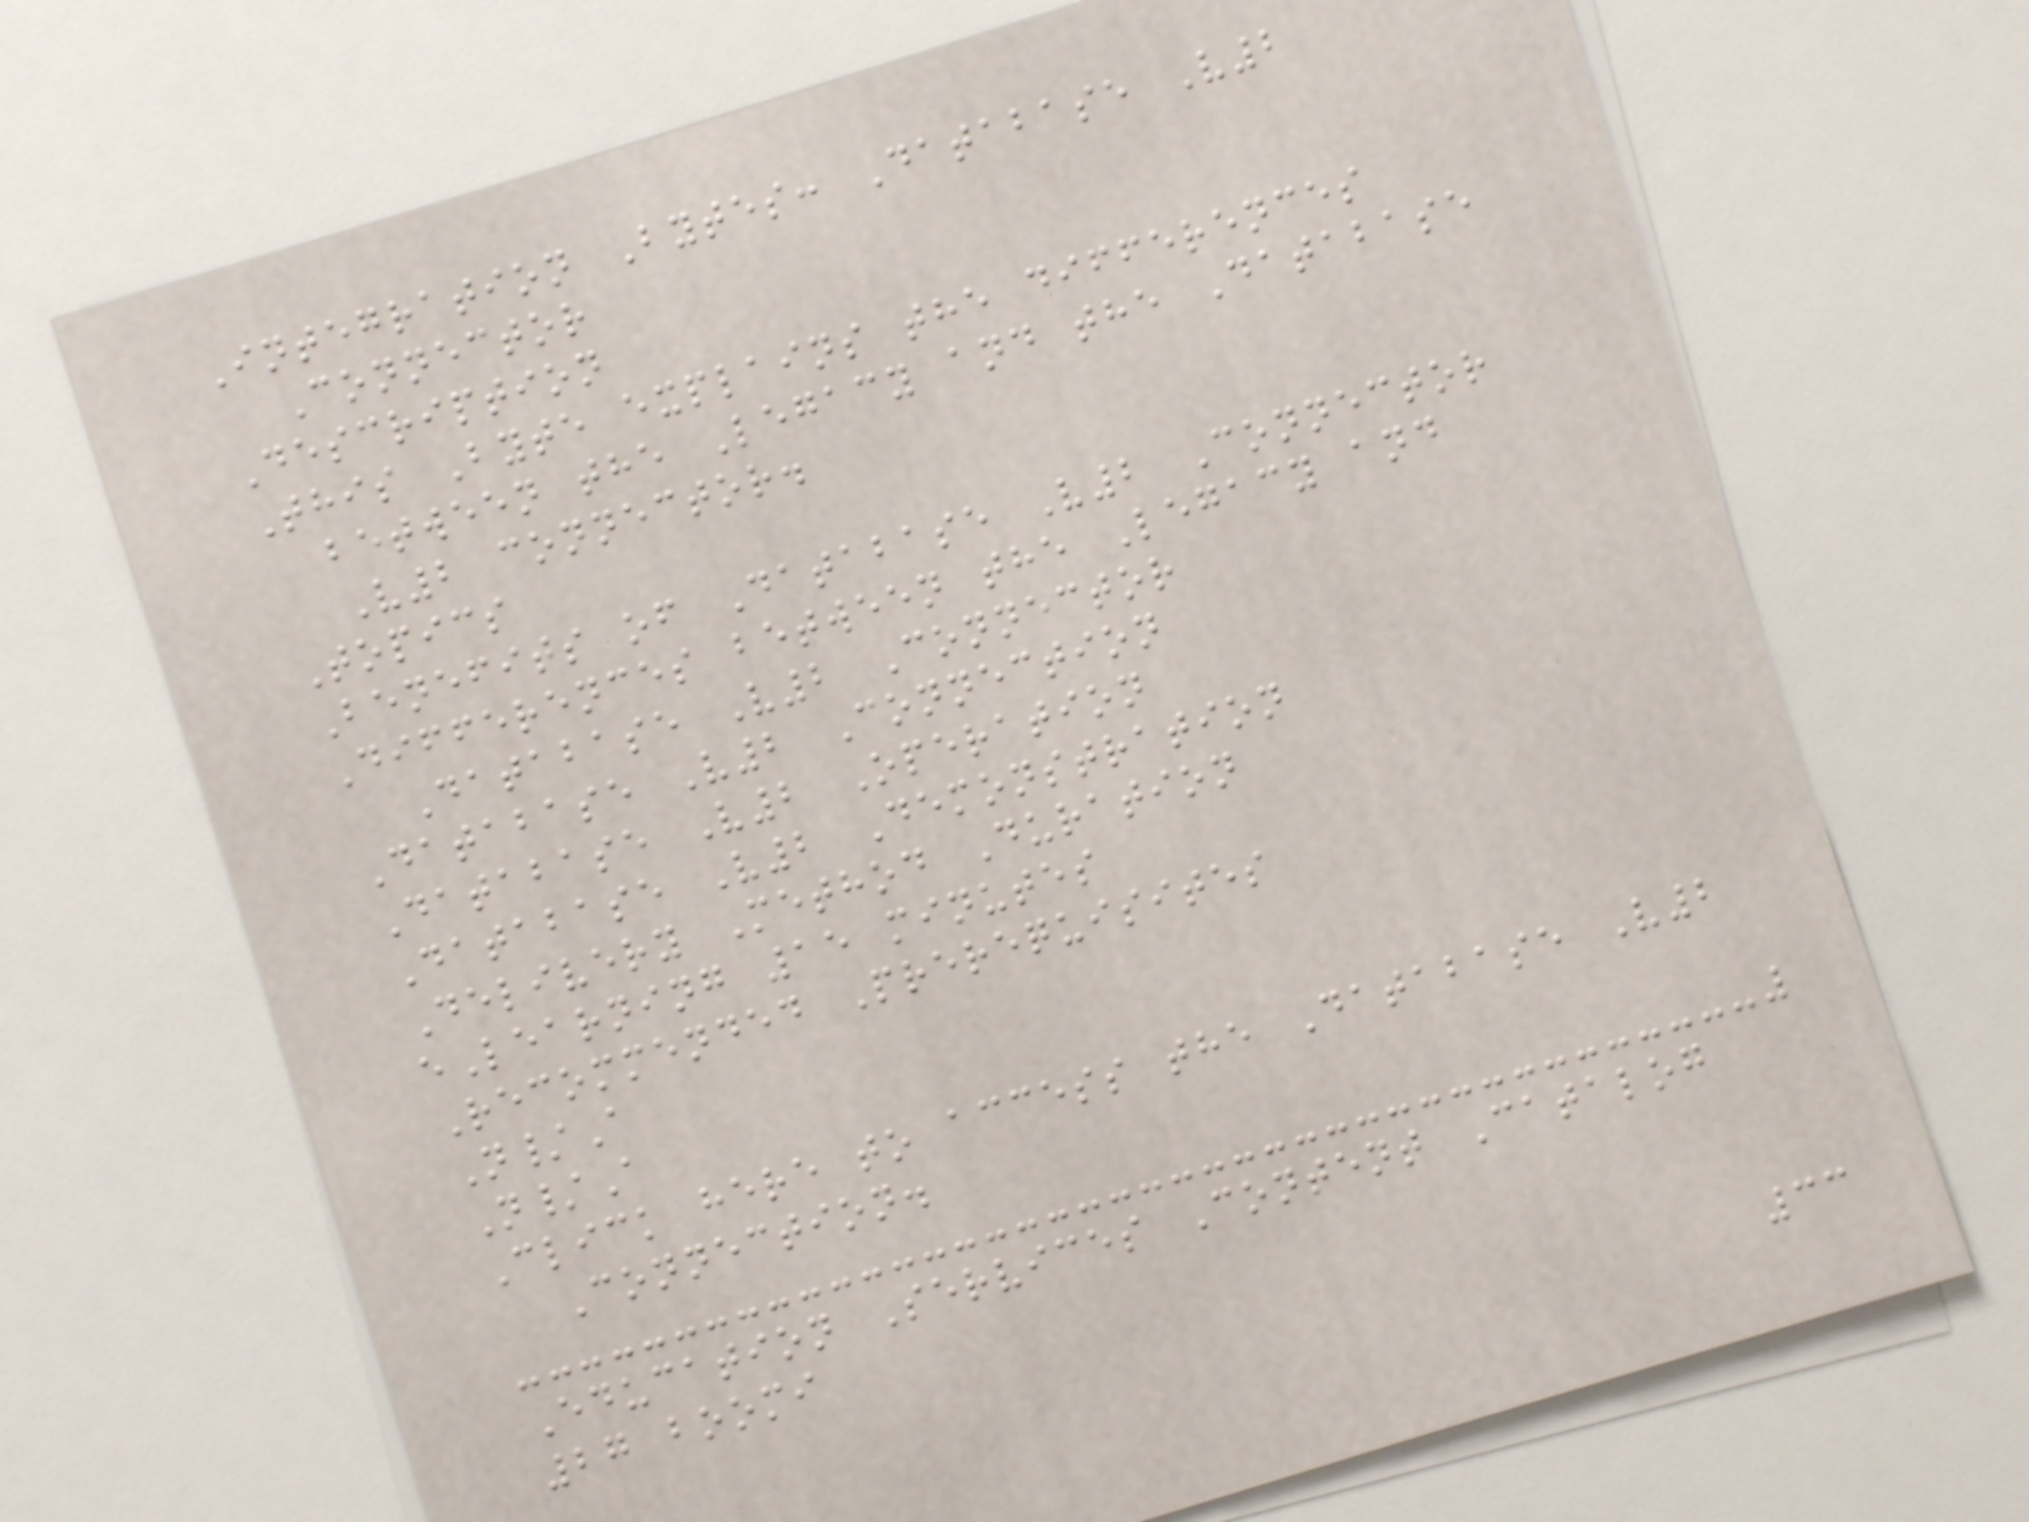Integration Bytes: Database V2
Connector
Description
This Byte explains the differences
between the Legacy and the Database
V2 connector.
Topics
Benefits of Database V2 Connector
Differences between the Legacy and
Database V2 Connector
Database V2 Connection
Database V2 Operation
Database V2 Demonstration
Delivery Method Duration
eLearning 15 minutes
Recommended Prerequisites
N/A
N/A
Click here to access the Database V2
Connection.
Education Services Content Catalog
27 boomi
33
